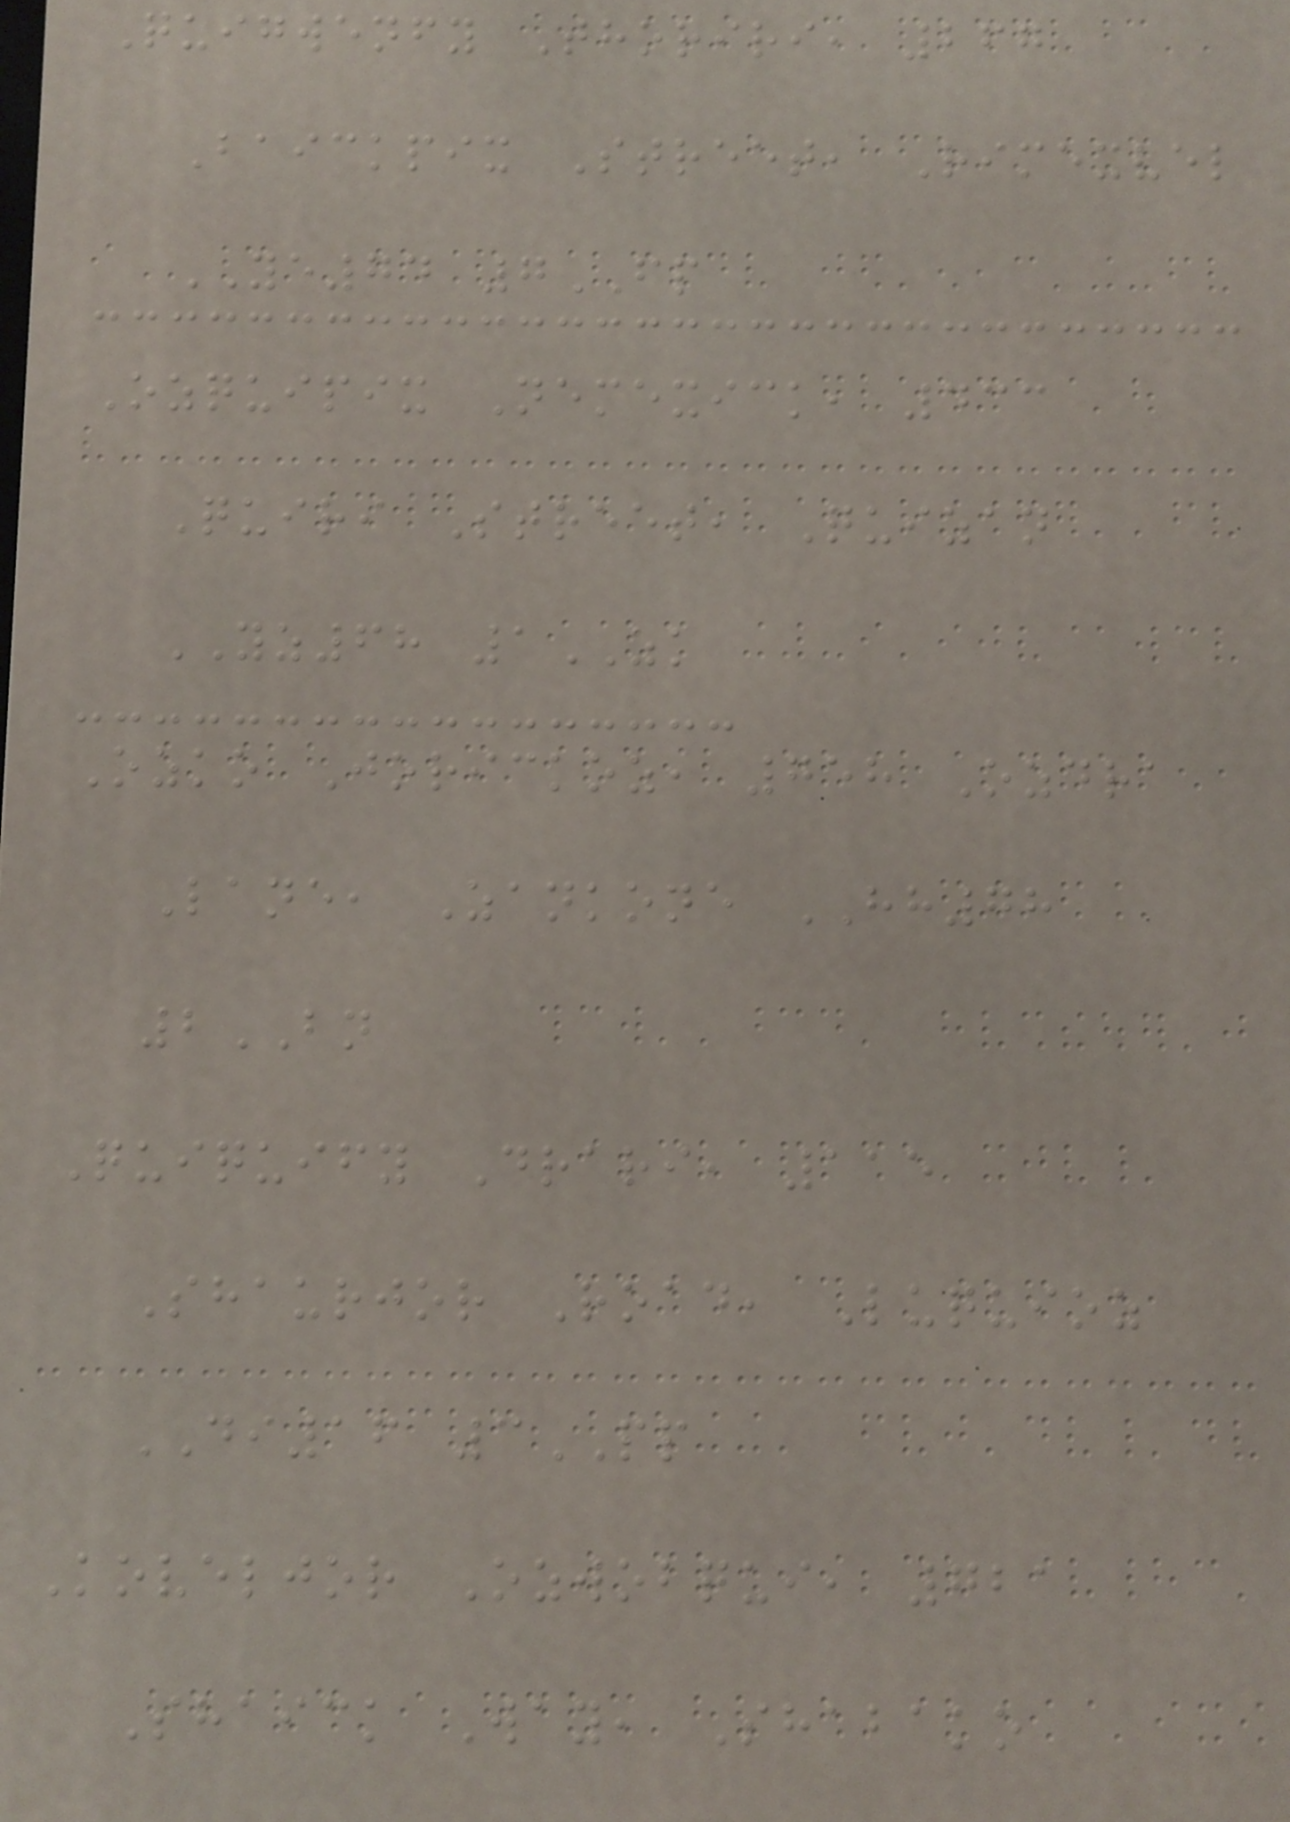Quigwenfy Thoriri, 267
Baickpix Street, Rimexvel
YE74 7FP
Ozquipix Nemexick, 433
Quiri Street, Quizan
YZ68 1ZK
Ozko Jorickoz, 758 Ozdra
Lane, Zankone HH78
2BN
Quiquify Drari, 115
Shaurjor Road, Luquioz
DI16 3PP
Koveljor Ozwobqui, 721
Shaick Way, Shabako
